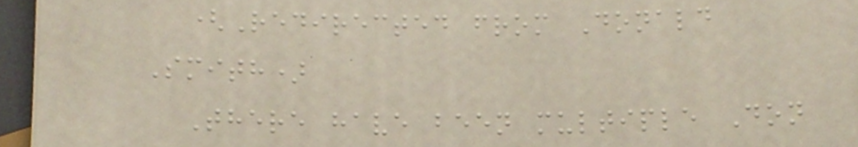(Redirected from Donald
Smith)
There have been multiple Don
